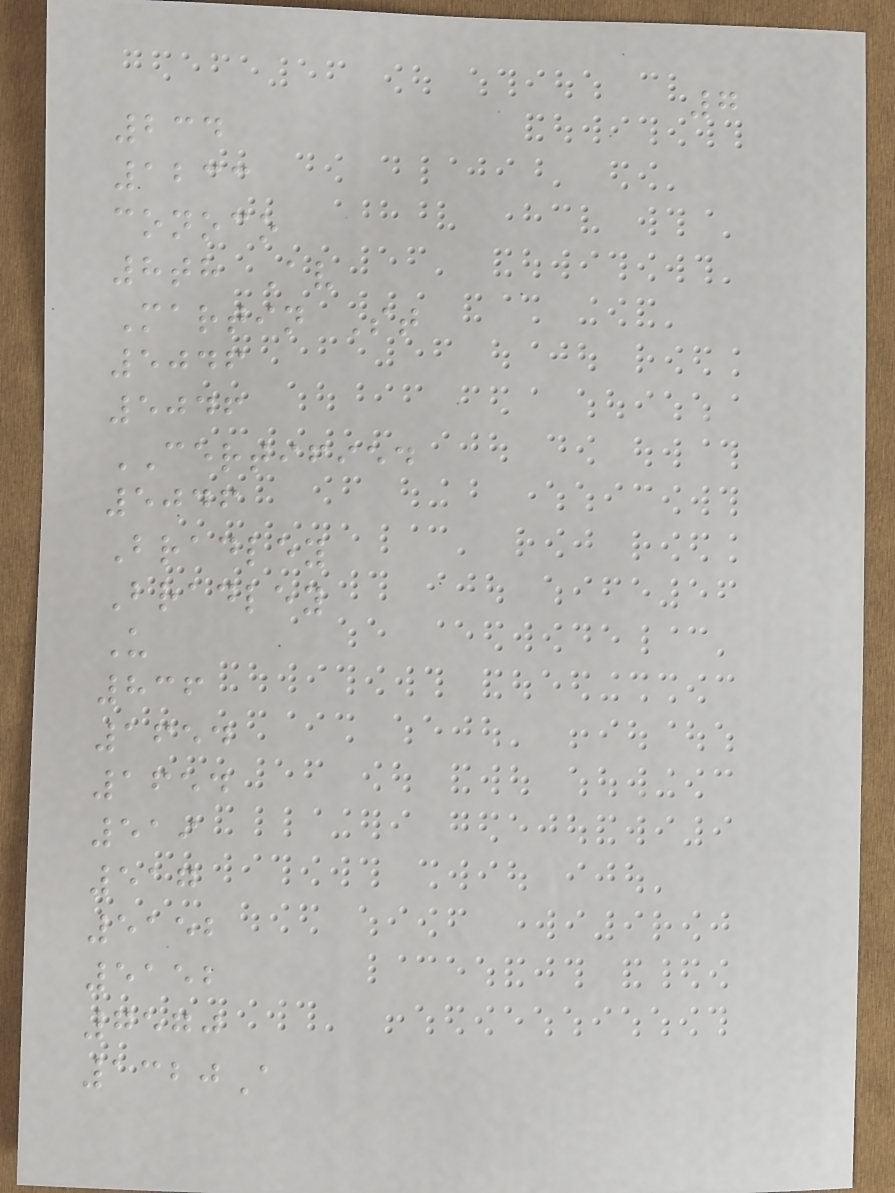7
234
1233
conoco
8th Av
Martin St
5046
5046
CERTIFIED
5046
Bradley
Bradley
U
836
1654
1654
519
517
5152
5152
7570
1320A
